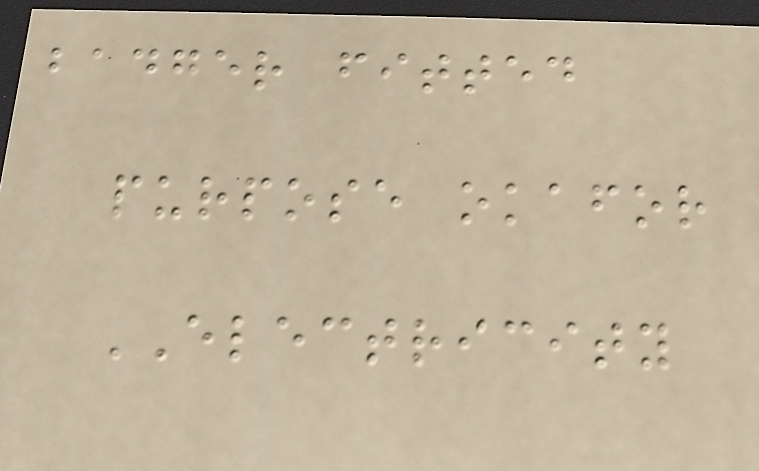badger fitted
purpose okafor
ELECTRICITY
